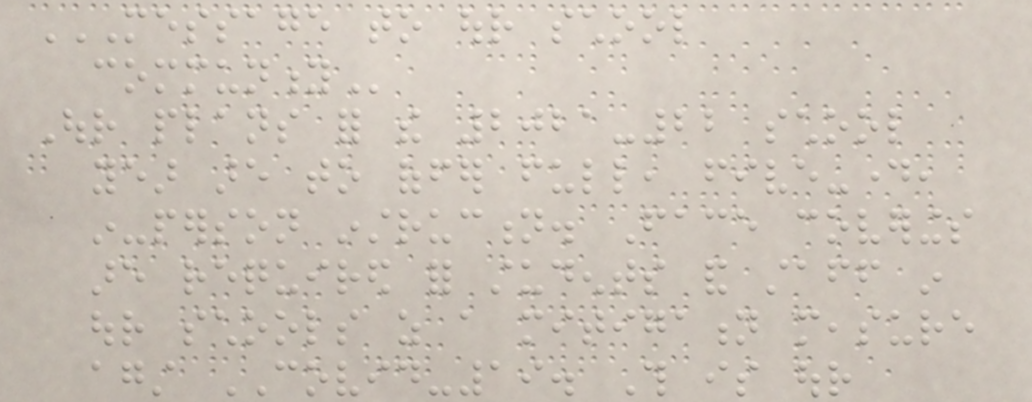MESSAGE TO OUR SCHOOL
COMMUNITY
Our plans for the 2021-22 school
year are to offer full, five-day,
in-person instruction. Face coverings
are required for students and staff in
our schools as a mitigation measure
against COVID-19. This is our
